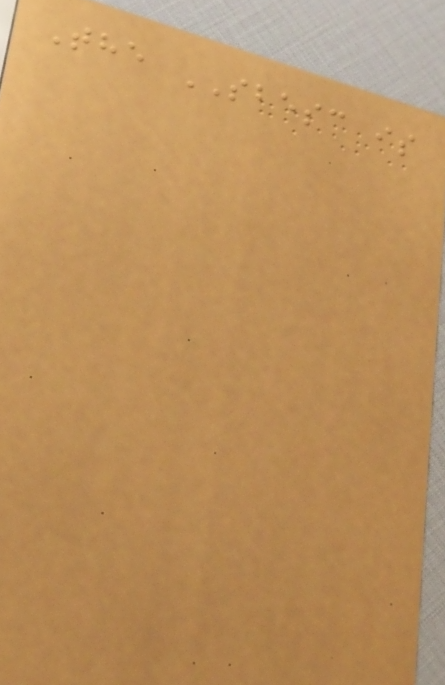The SBESC is
